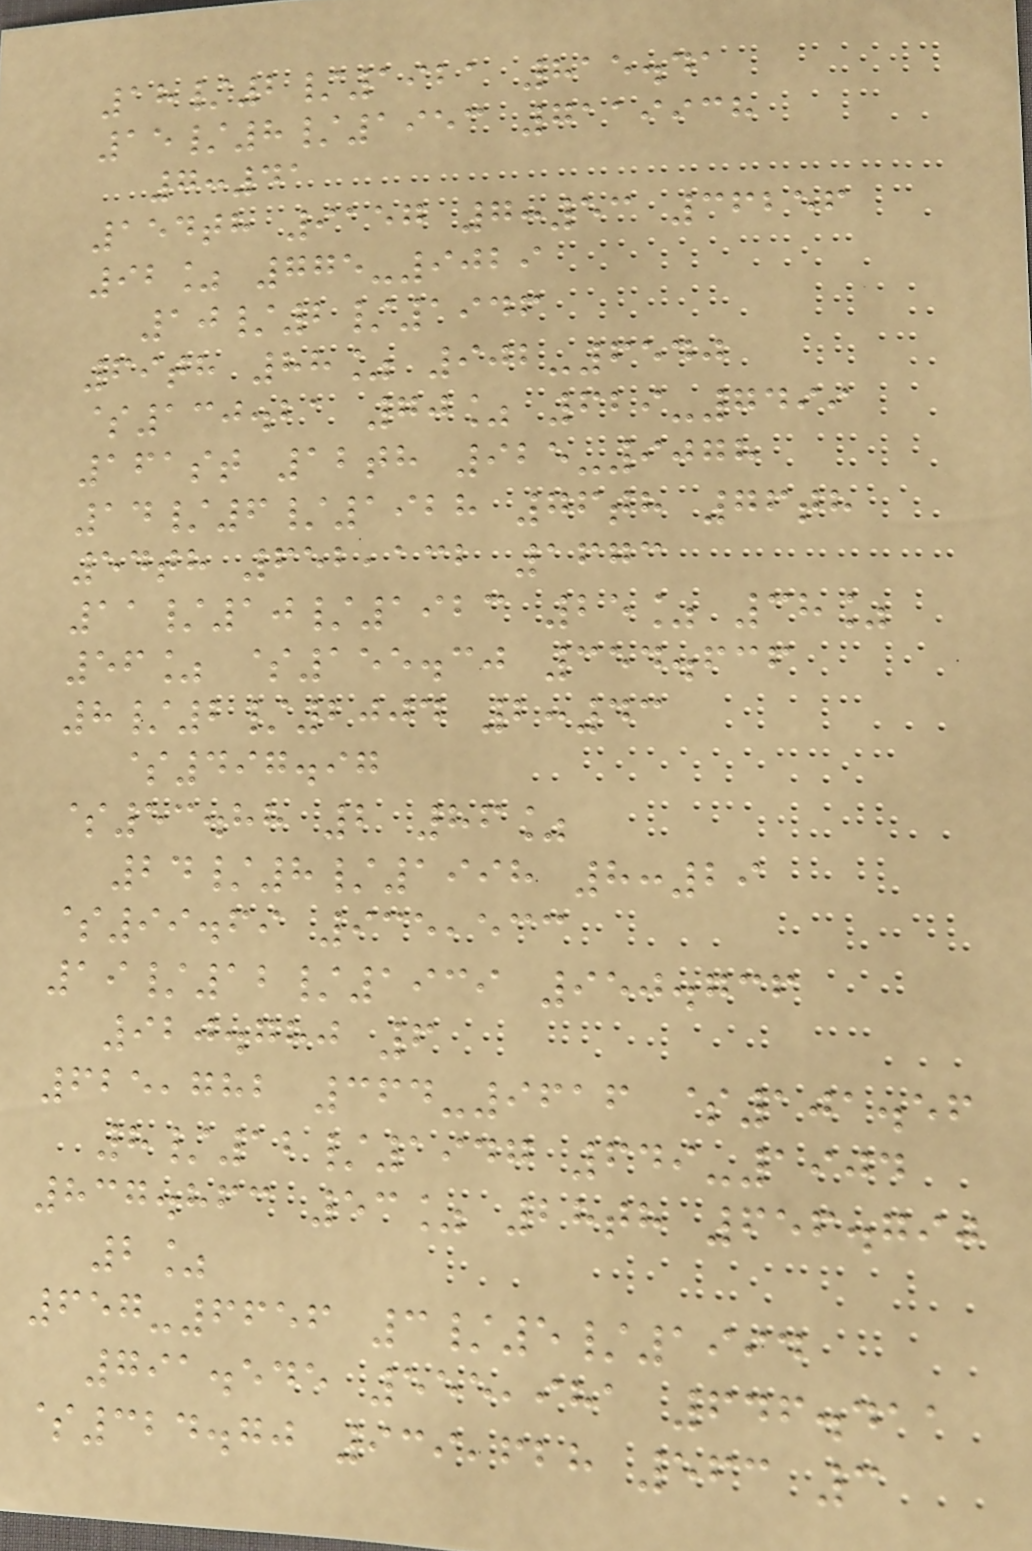18/2/1921 815.41
15/8/1953 7119938
7:41
154th 9157 7:53 36256
92% 775-9029
10/2/1946
69th 88% 902-6540
$130.21 70% 629-7499
161st 12th 925-9078
14/6/1928 76th 76th
54th 652,132 1673
11/10/1923 25% 38%
56% $155.30 354.636
8/2/2004 2:43
$497.97
$53.88 2 86%
24/8/1998 8:29
$99.69 935,533
19/12/1939 950.736
920.780 6
625,782 364-9616 $101.56
8/12/1947 649-1904
837.863 53% 28th 656.790
2%
657-6656 3/5/1994
791.545 555,981 646.411
$324.70 939,628 563 3
